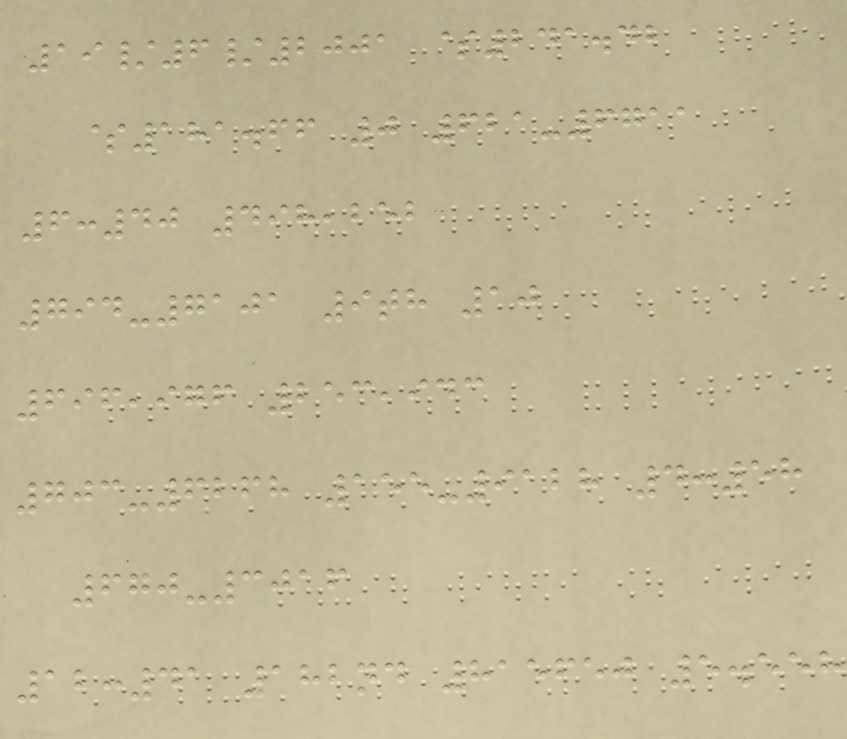19/6/2001 $241.42
$181.66 0 621-6711
6:40 498,252
794-7101 9th 10
696,976 253,943
703-6268 155-9128 4:58
670-3016
12:41 182nd 815650 5.558
